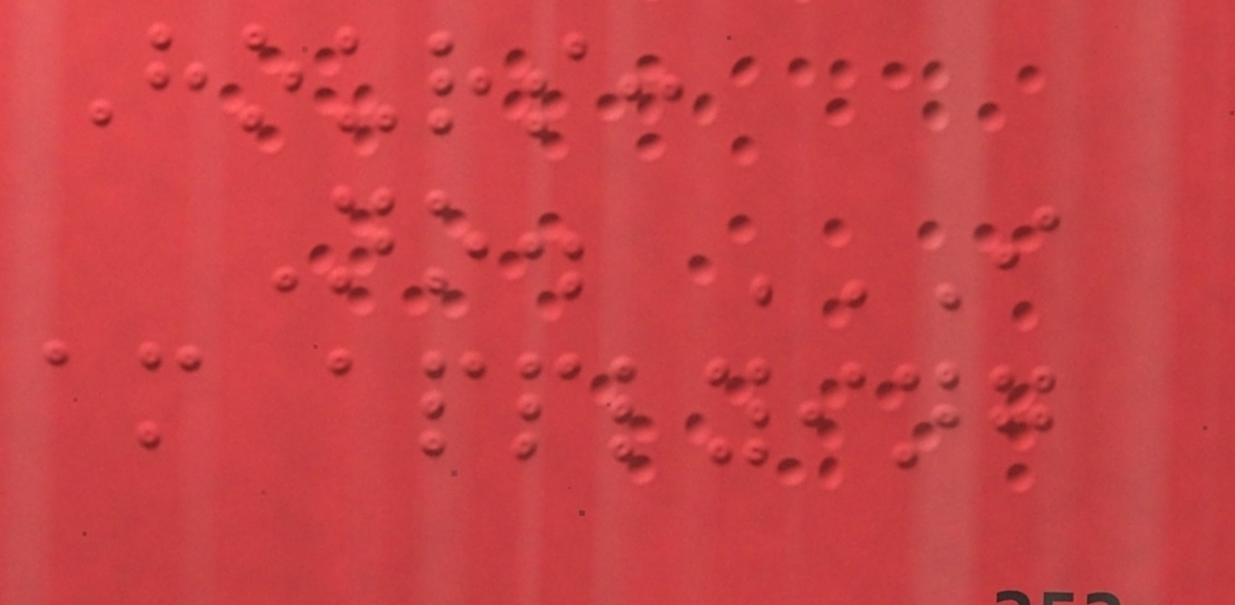Hours:
No. I
AM APPLYING
